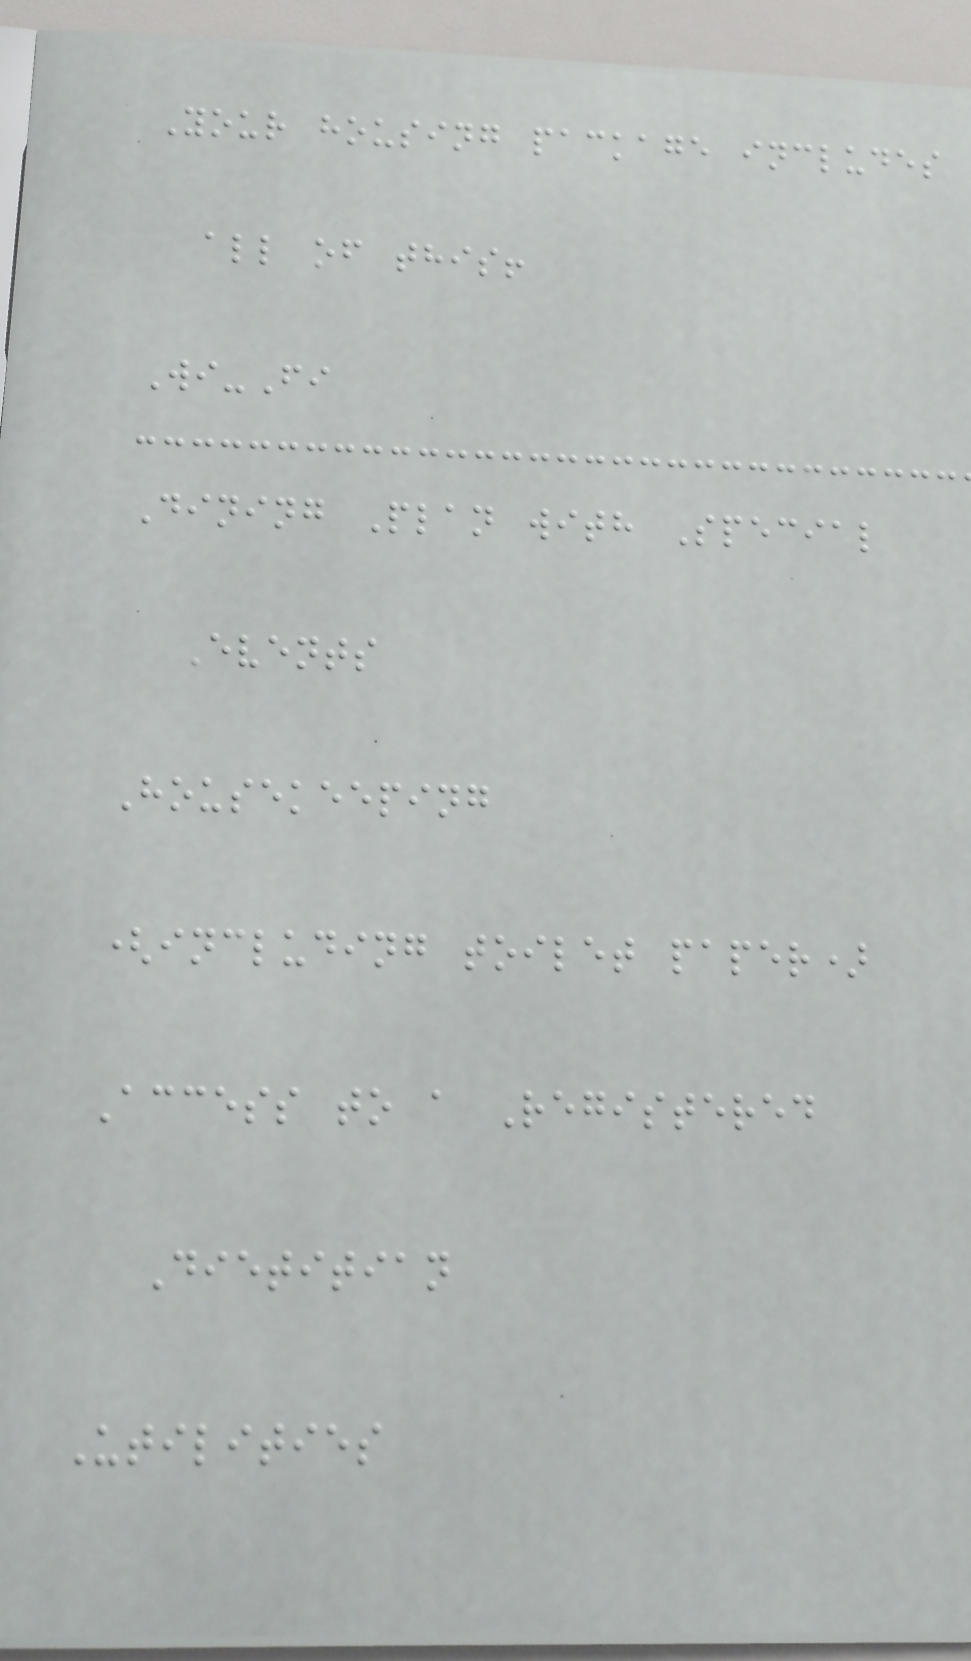Your housing package includes
all of this!
Wi-Fi
Dining Plan with Special
Events
Housekeeping
(including toilet paper)
Access to a Registered
Dietitian
Utilities
